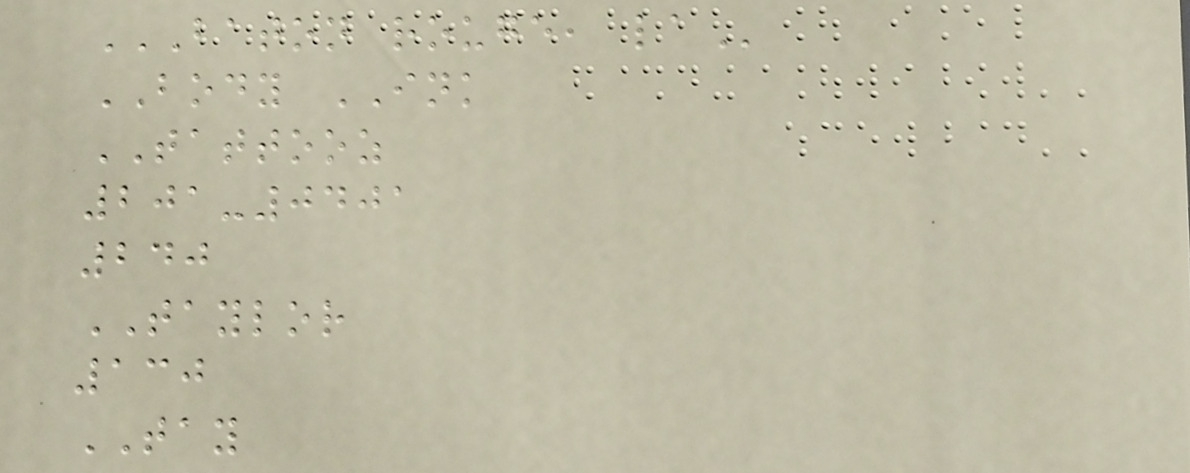BATON ROUGE, LA
BODY INK
TATTOOZ
201-0401
240
TAYLOR
130
TAY
